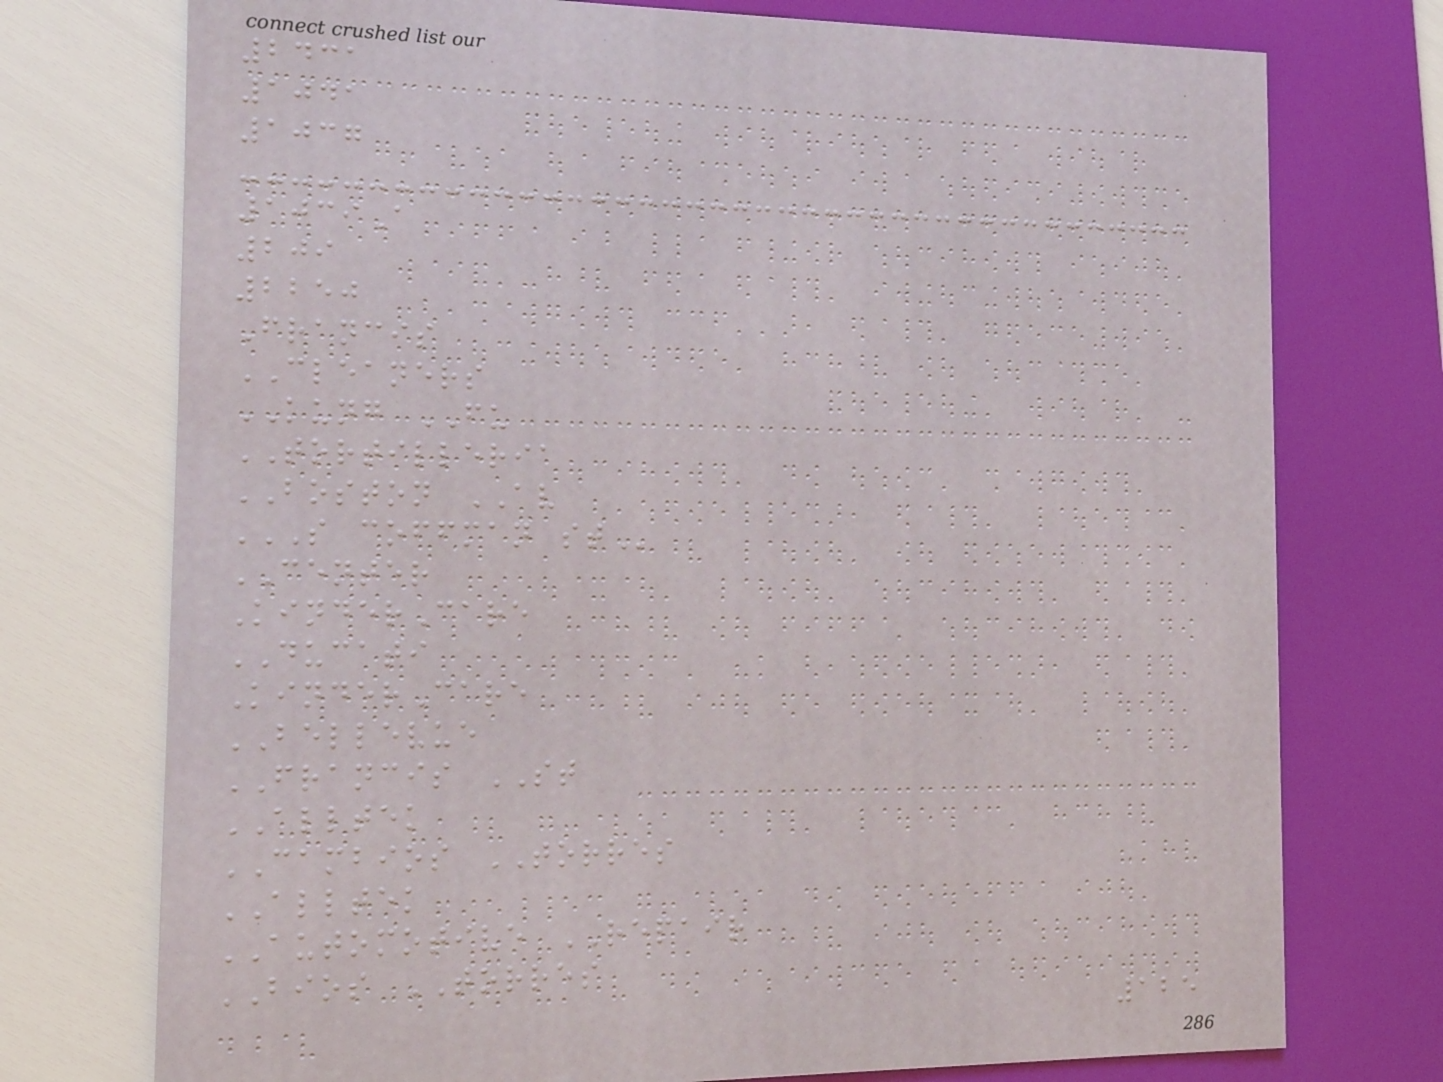2431
1041
1037
1039A
209
2250
Francis
CLEANERS
KUNG FU
TORTILLERIA
BOSTON AV
S COFFMAN ST
CENTER
KinderCare
DUCATI
KinderCare
BELLEVUE
FRANCIS ST
ALLTEK
CAMBIOS TORRES
ALLTEK
AUTOMOTIVE REPAIR
BIOS TORRES
125
